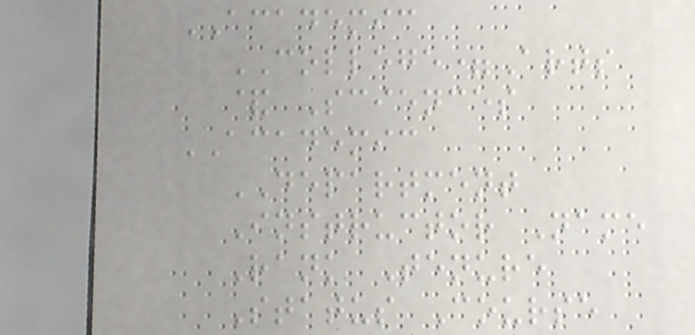ACADEMIC
COLLEGE=Arts
& Sciences
ACADEMIC
DEPARTMENT
Instructor Name
Rank Tenure
Status Course
